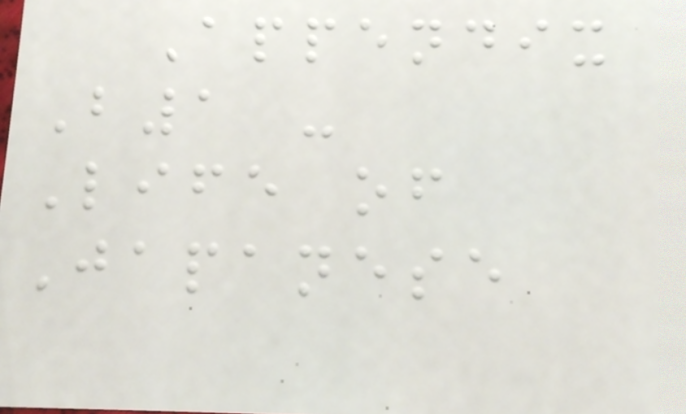Appendix
B1 -
Life of
Japanese
